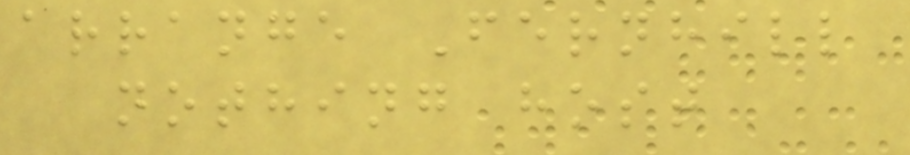arrange Fernhill
nothing host
